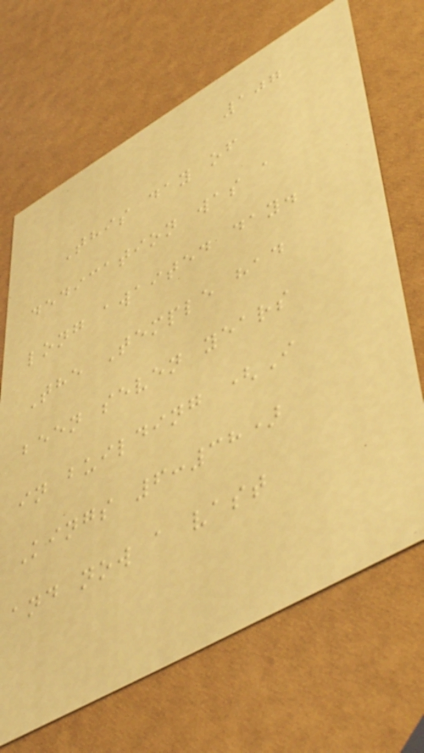107
This day of
dedication was a
long awaited day.
The Temple had
been seven years
in building (I
Kings 6:38)
and now a vast
